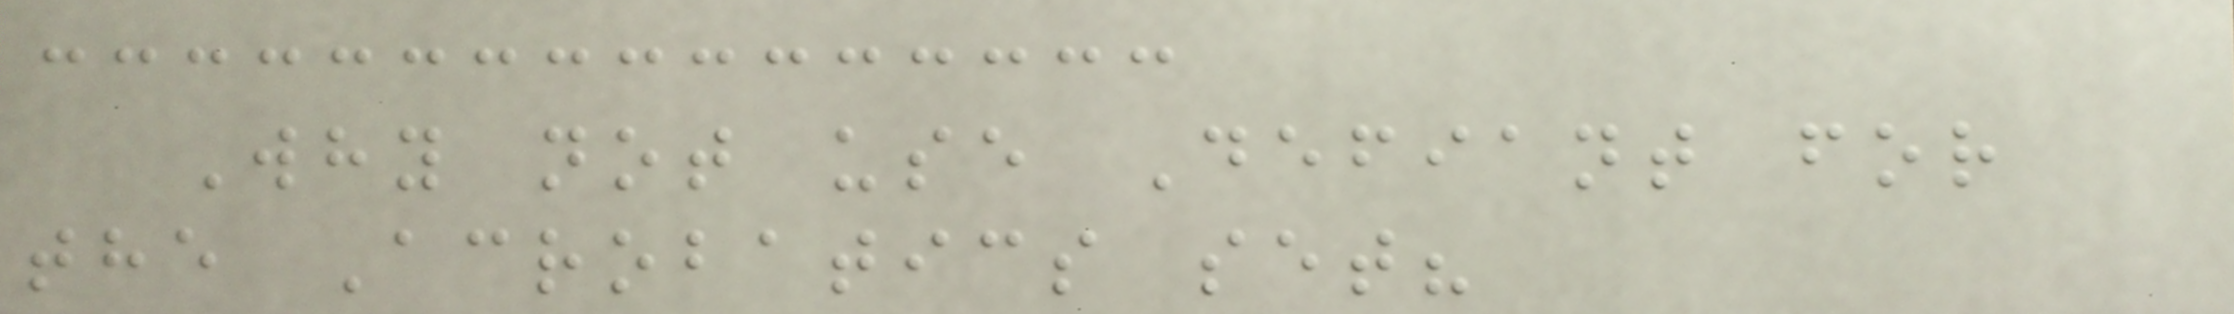Why not use Defiant for
the Acrobatics set?
